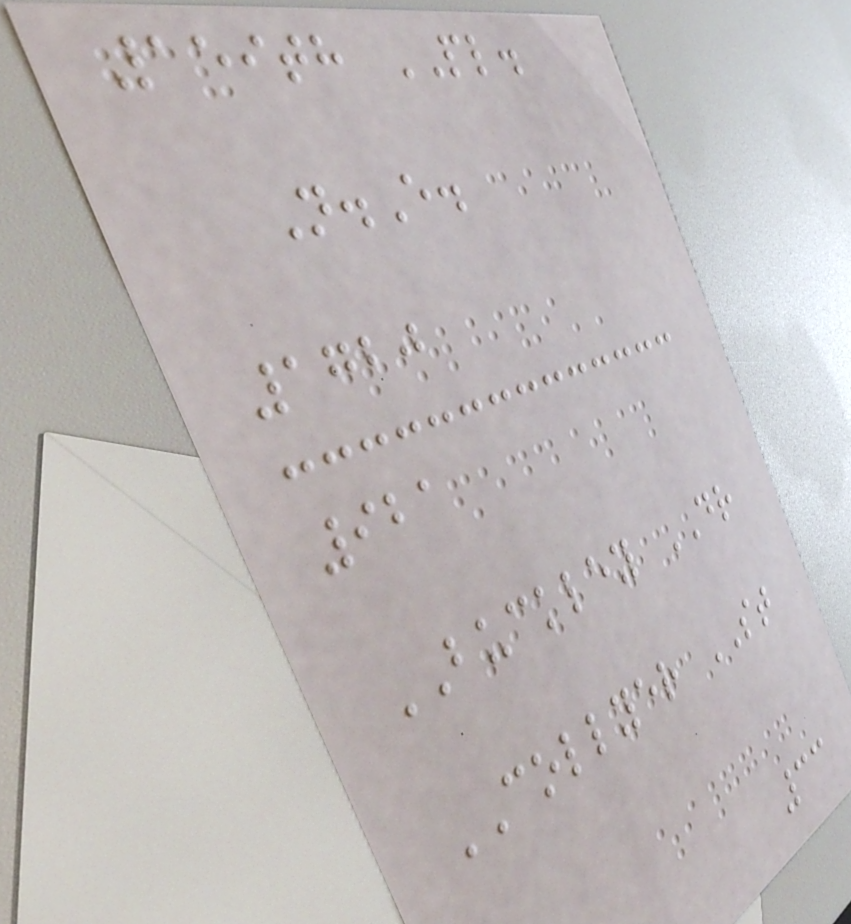159th PL.
N.E.
1720
921
BUCKLEY DR
COLLYER ST
33
